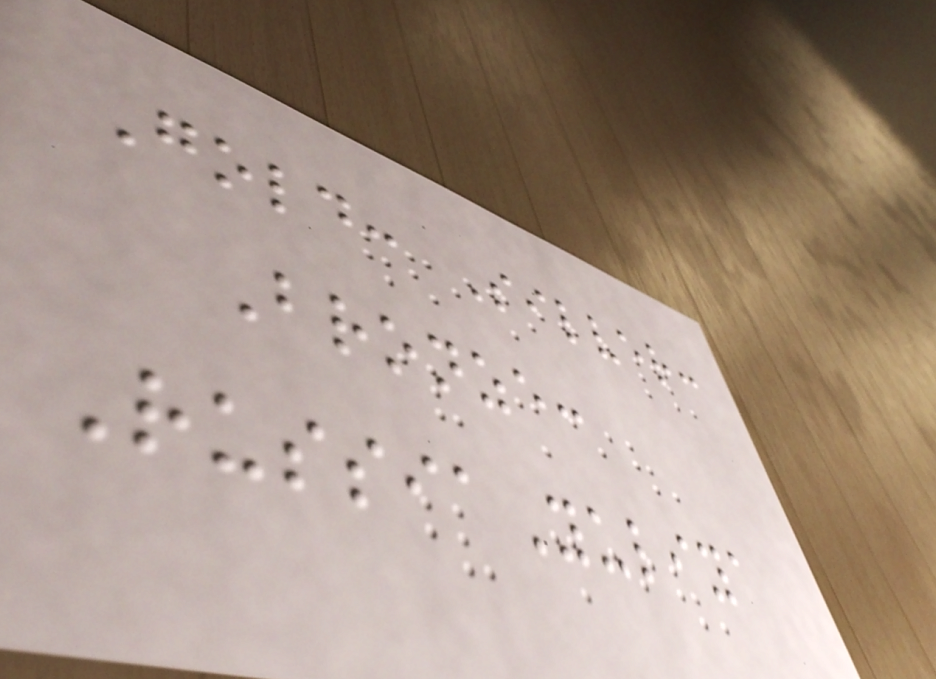Gold: Silver:
Bronze:
RussiaYuliya
